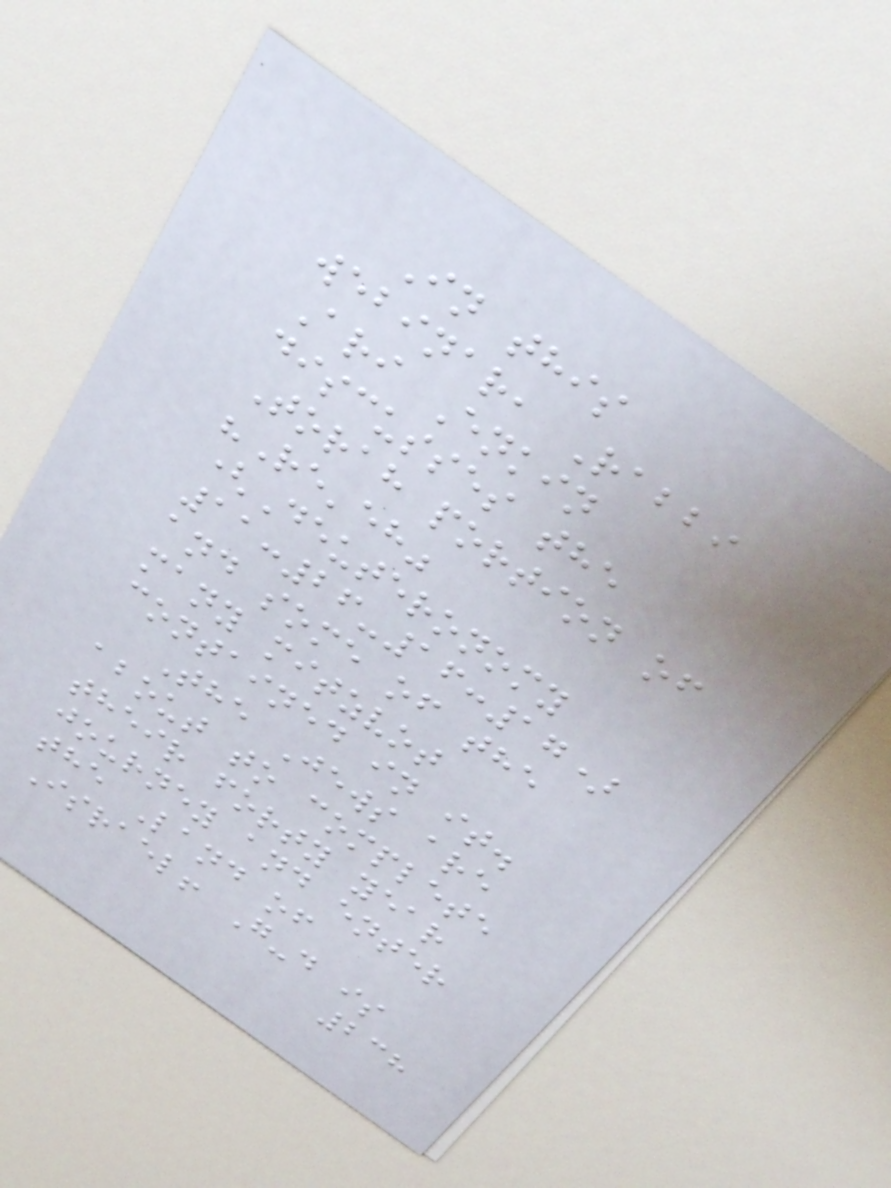In this
webinar, Rabbi
Ari Enkin
discusses the
Torah portion of
"Re'eh"
(Deuteronomy
11:26-16:17)
and some of the
many mitzvot
contained in it.
The Jews are
about to complete
their forty year
journey and enter
the Land of
Israel! G-d is
238
